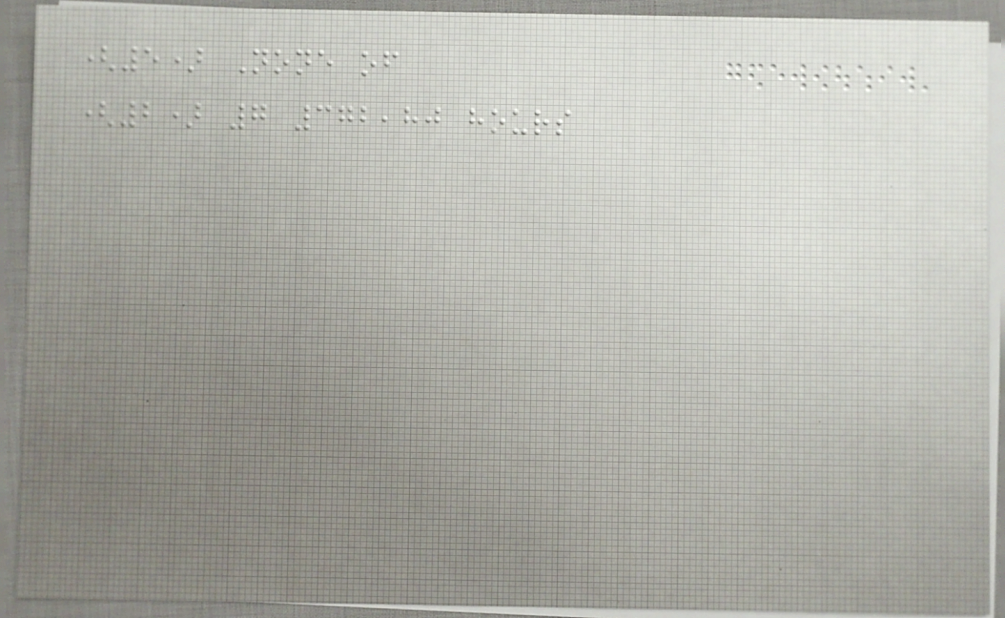(5) None of
(2) 7 372,80 hours
